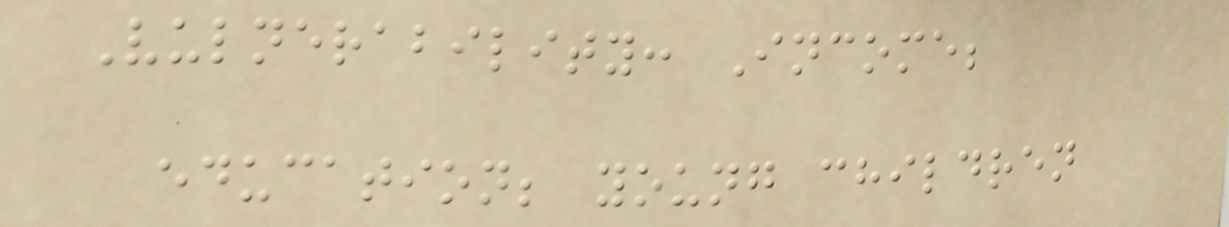Vulnerability: Income;
education; young children
